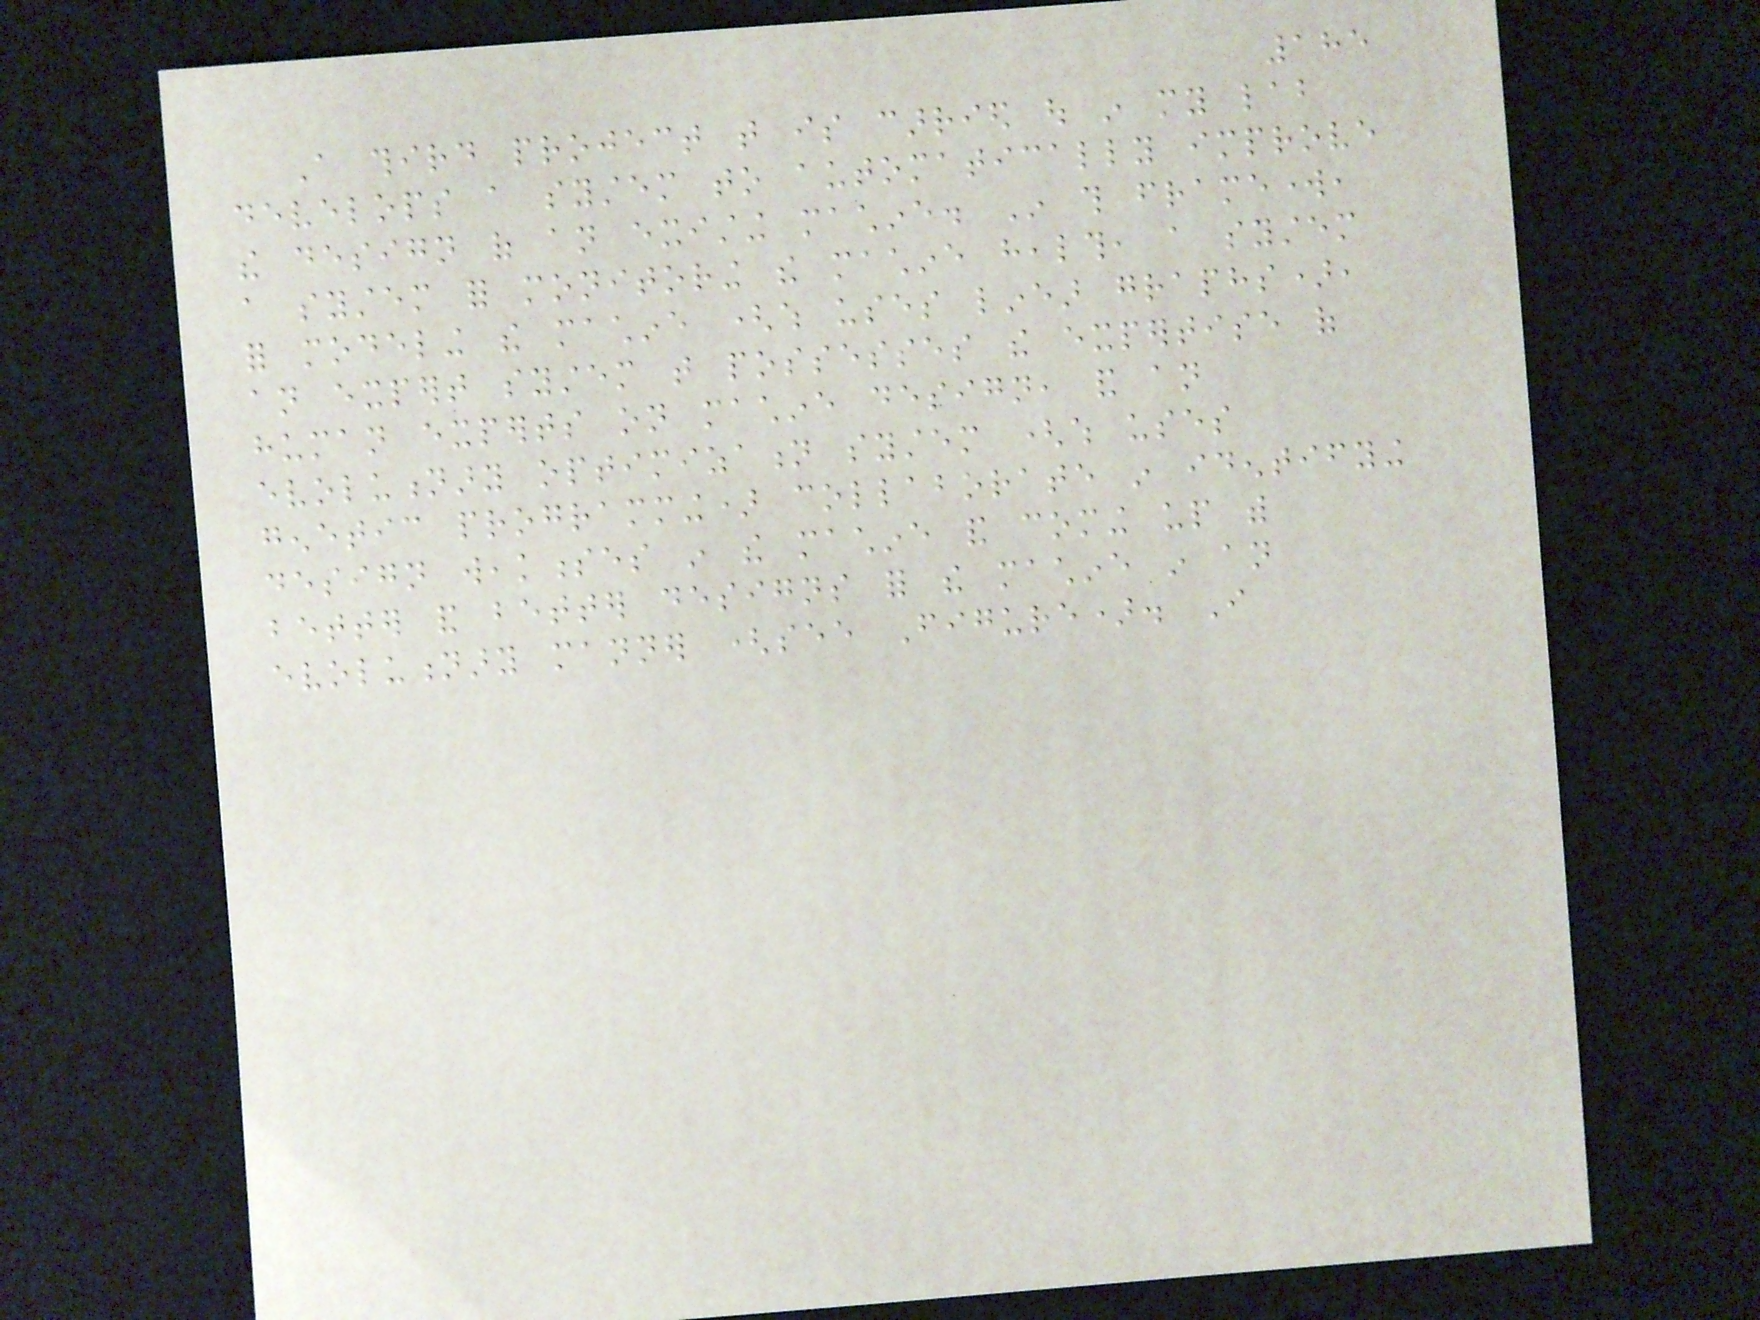185
A third project that is carried out in my lab
develops a system to automatically improve
the design of an existing machine. In this framework,
a system for monitoring the machine health, a system
for modeling the machine (which uses linear graphs),
an expert system that possesses the expertise of
human experts on machine design, and an
evolutionary optimization system (which uses
genetic programming) collaborate in identifying
design weaknesses in the machine and coming up with
better and better designs for the machine in an
evolutionary manner (see Figure). I
